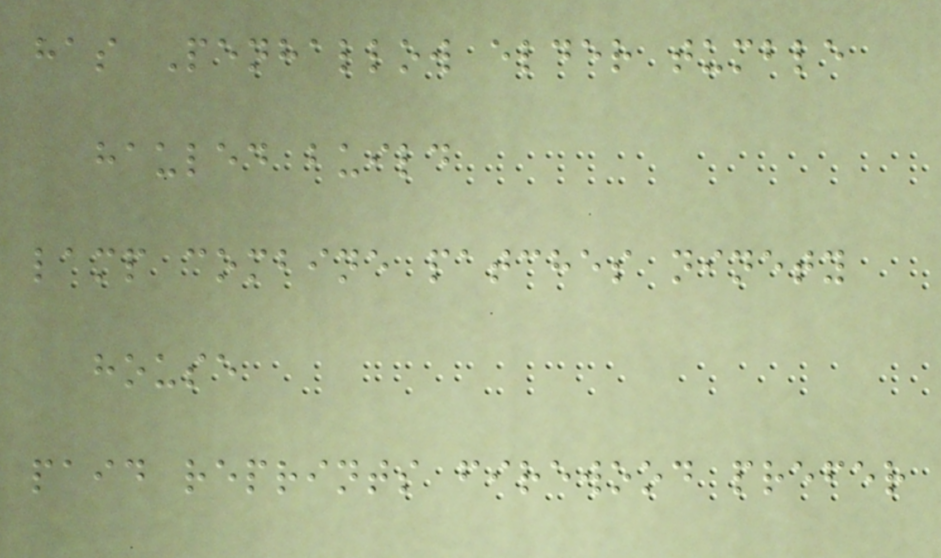has Penhallow elder tumble
hauled build
lamp combine patches ninety
house
paid reprints firewood prefer
